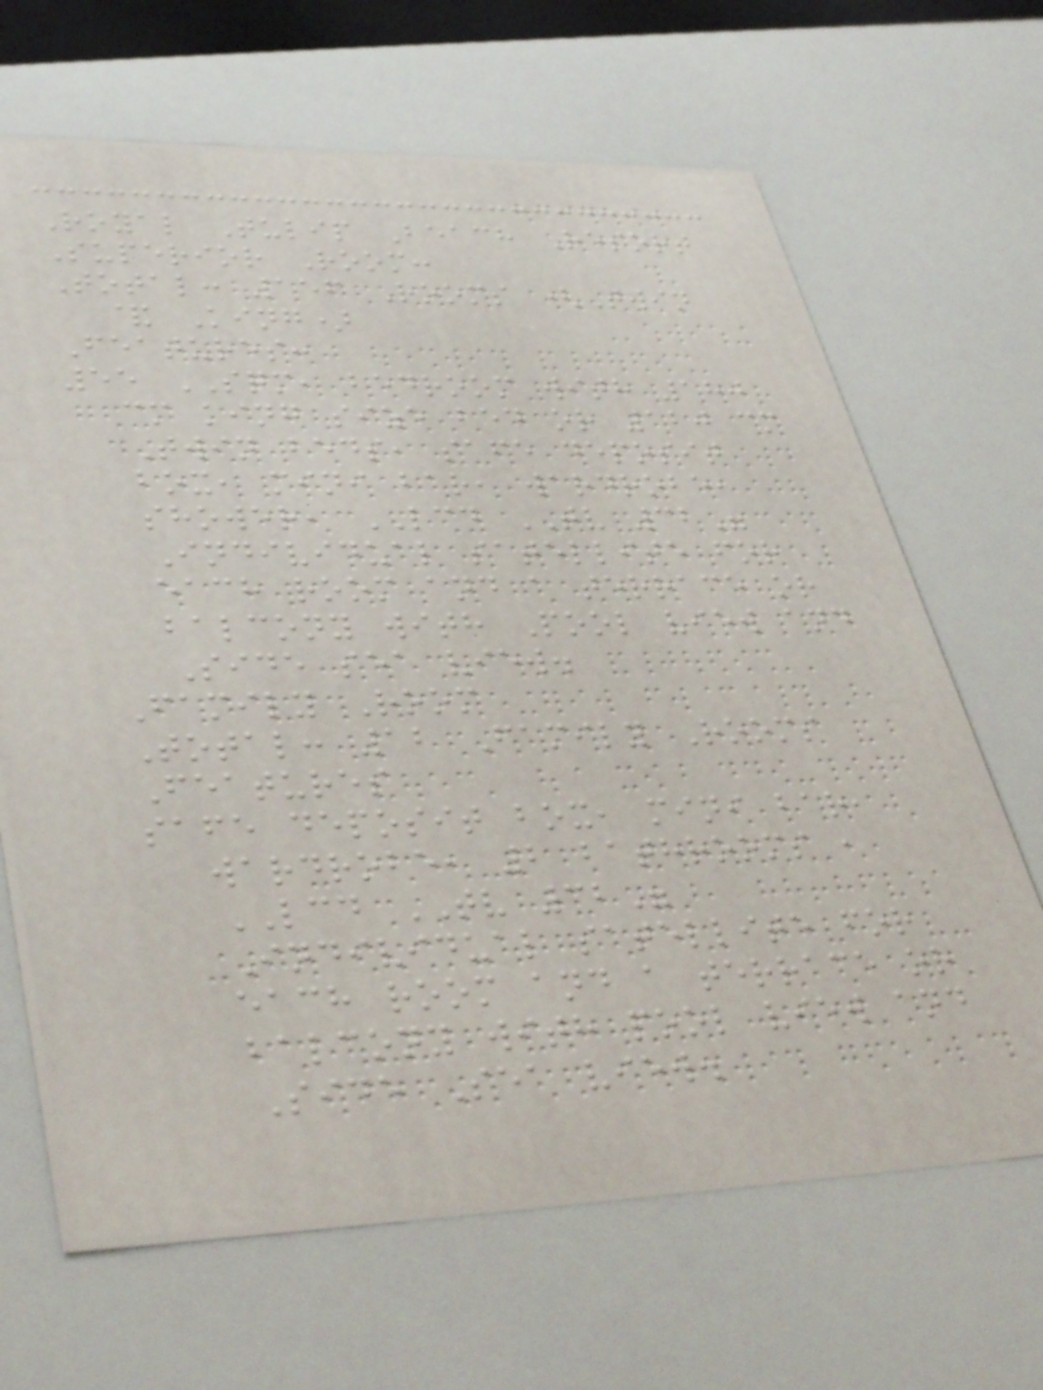Royal Tulip Beach Resort
Superior Room:
Total: 156 Rooms (Twin
& King)
Features:
55 SQM, bedroom with 180
cm king size bed or 120 cm
Twin beds, safe deposit
box, mini bar, wardrobe,
shower, LCD TV 32"
Individual satellite for
each room and a terrace or
balcony with Pool view and
Side sea view.
Family Room
Total: 12 Family Rooms
Features
safe deposit box, mini bar,
wardrobe, 2 bathrooms ,
LCD TV 32"
Individual satellite for
each room and a terrace or
balcony with pool view and
Side Sea view.
